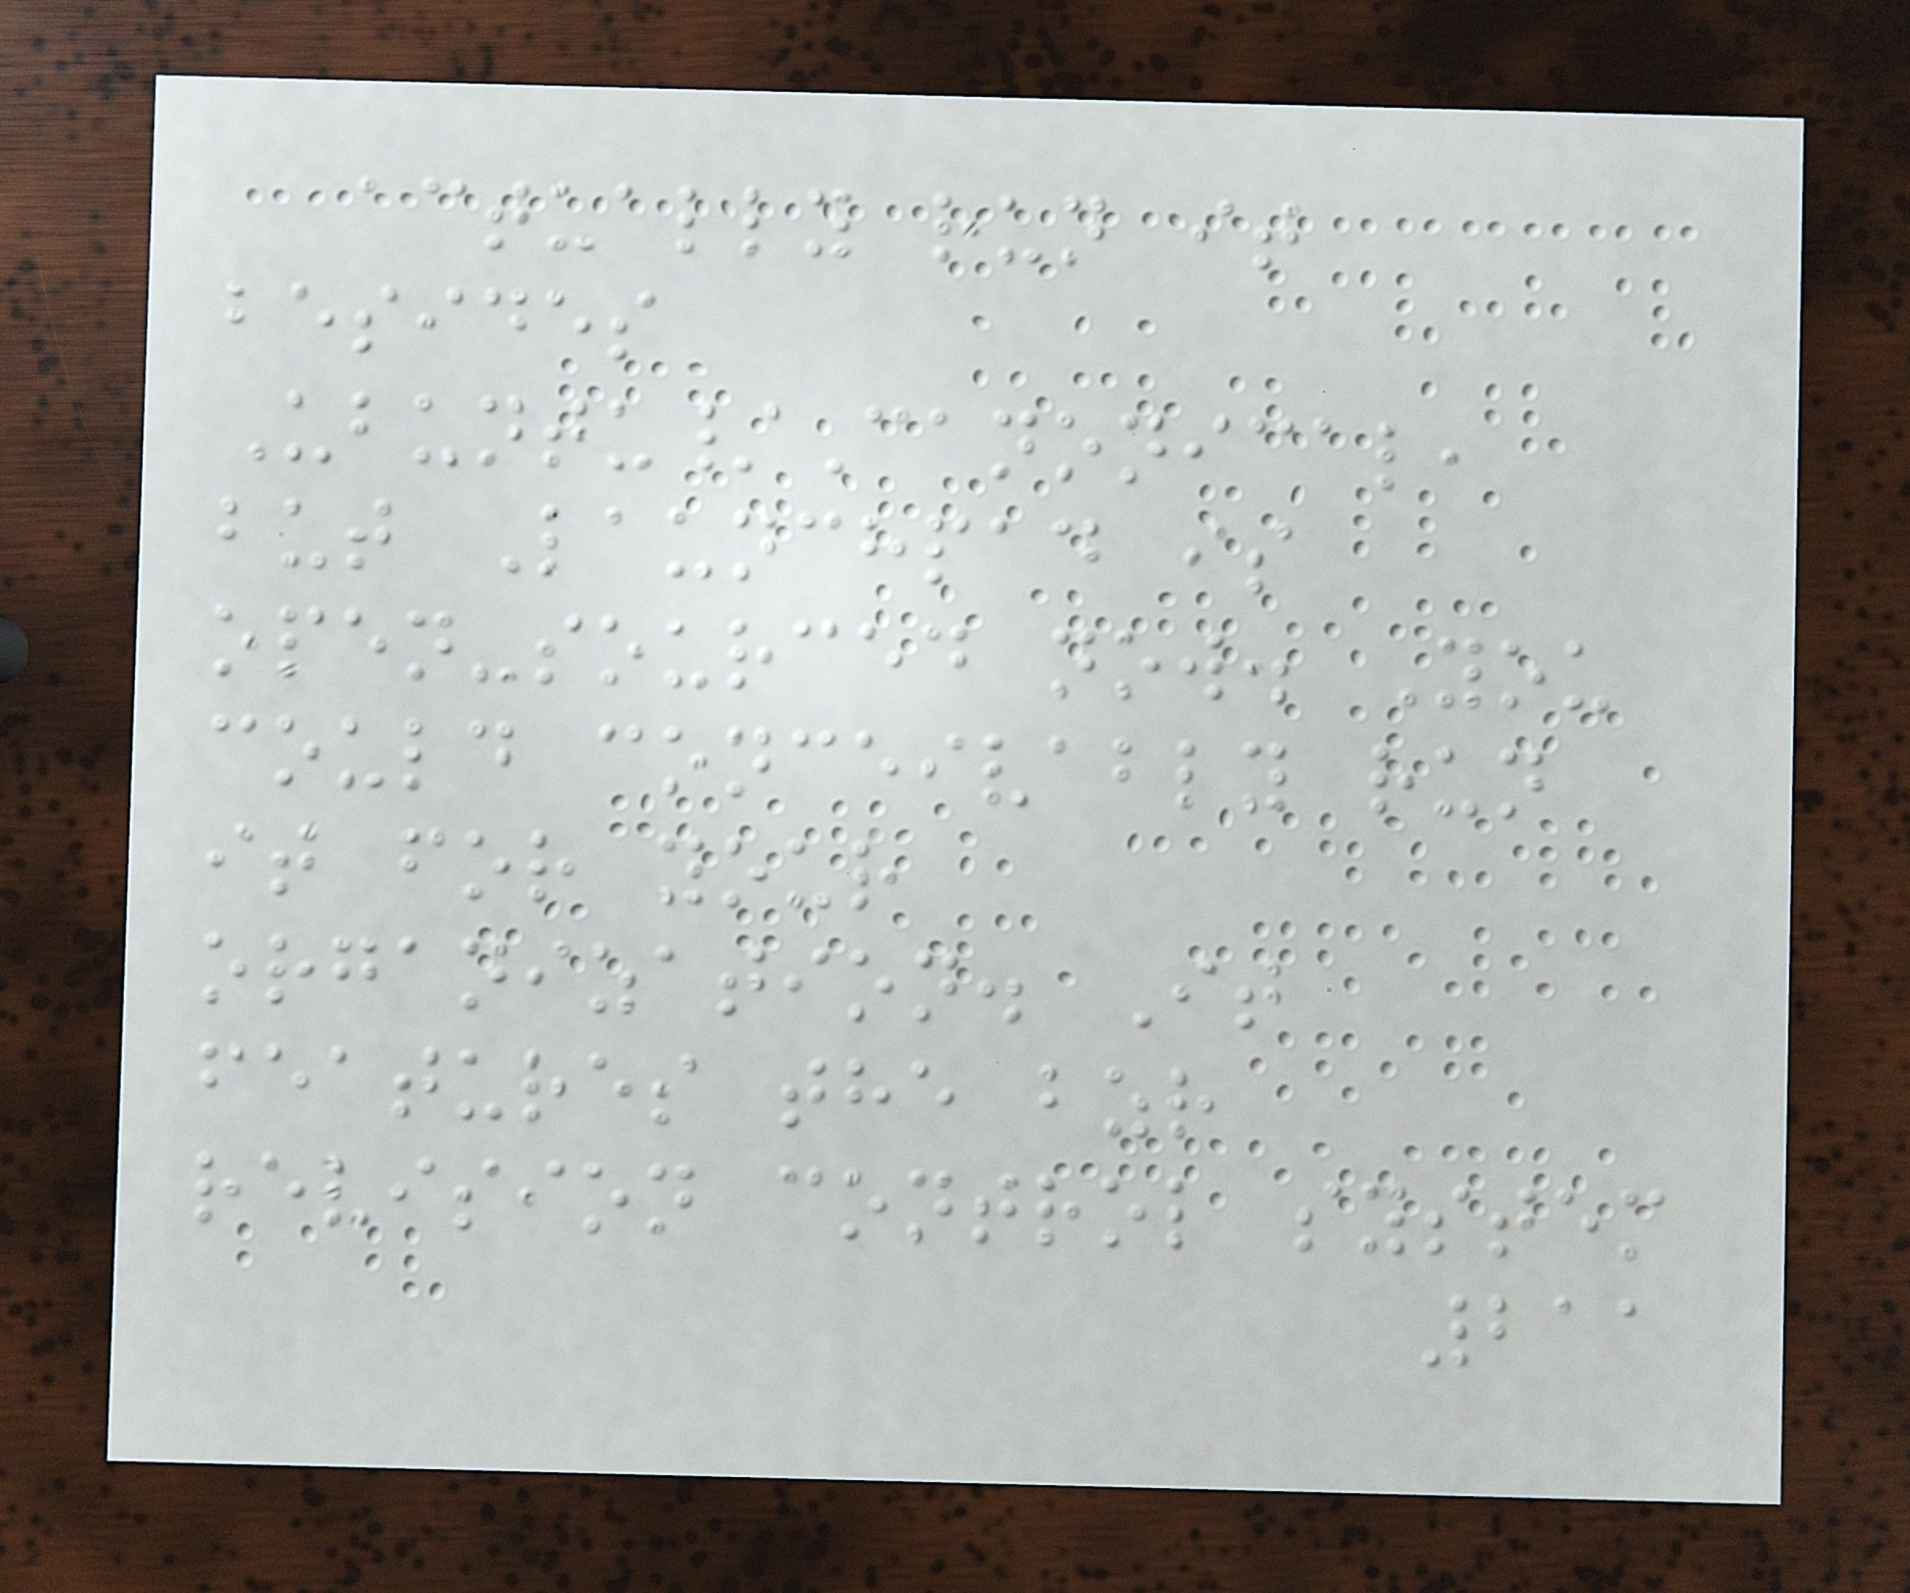actually run it
besides
Ubuntu/Canonical,
but Launchpad is
open-sourced now. You
could conceivably run
it for your
organization. It
features the bzr
revision control system
211
